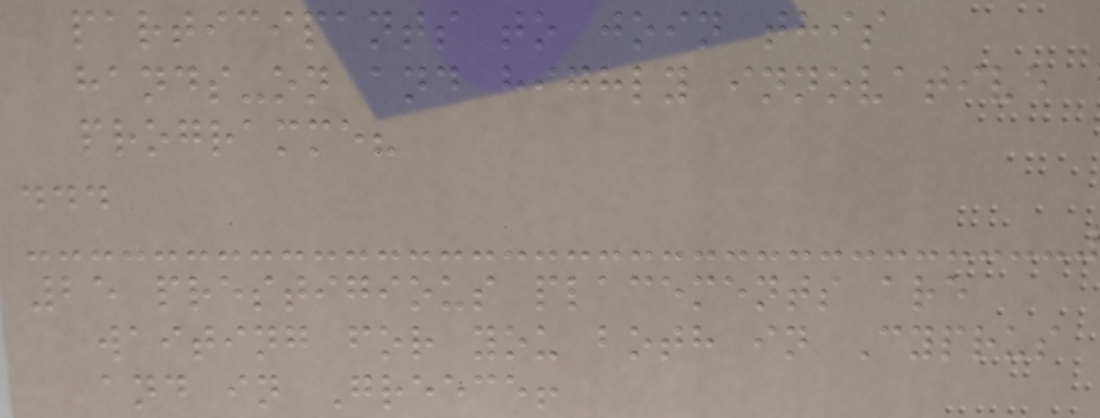participants to join this
hands-on and highly innovative
programme?
...
25 prestigious placements are
waiting for you both in Cyprus
and in Greece!
